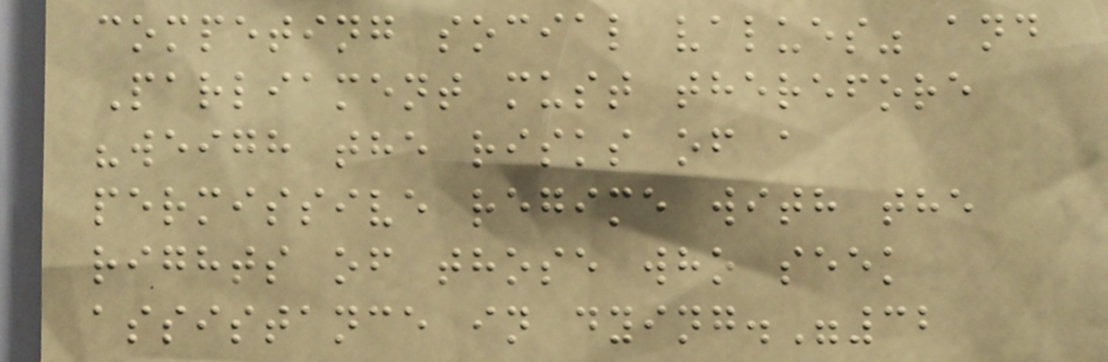competing social values" and
Parliament must therefore
"weigh the risks of a
permissive regime with the
rights of those who seek
assistance in dying."32
